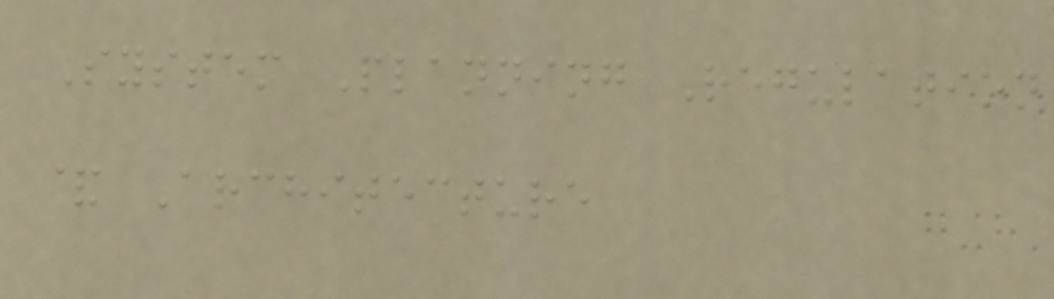System Planning Regulation
& Architecture
